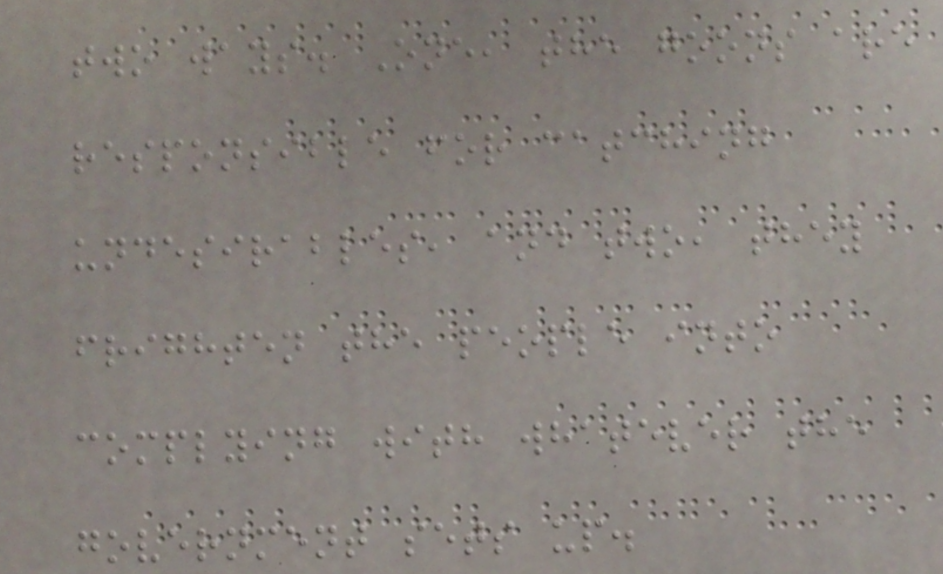two ways. One, the goons are
responsible for catching
undesirables, and two, they
frighten the people into
complying with whatever the
government sets up.
